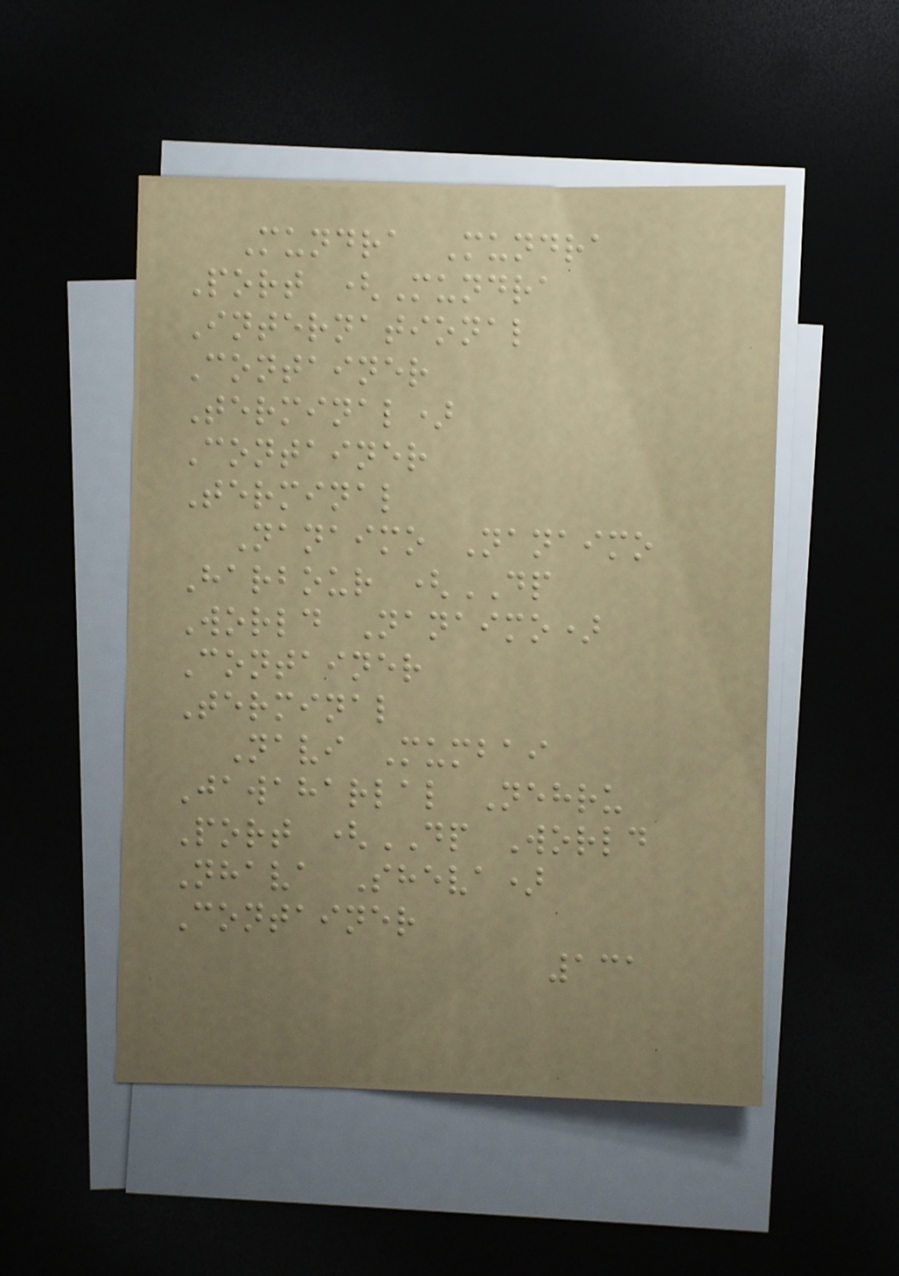Mundra Mundra
Port (Mundra
International
Container
Terminal)
Container
Terminal
Nanaimo Nanaimo
Harbour (DP
World Nanaimo)
Container
Terminal
Navi Mumbai
Jawaharlal Nehru
Port (DP World
Nhava Sheva)
Container
131
